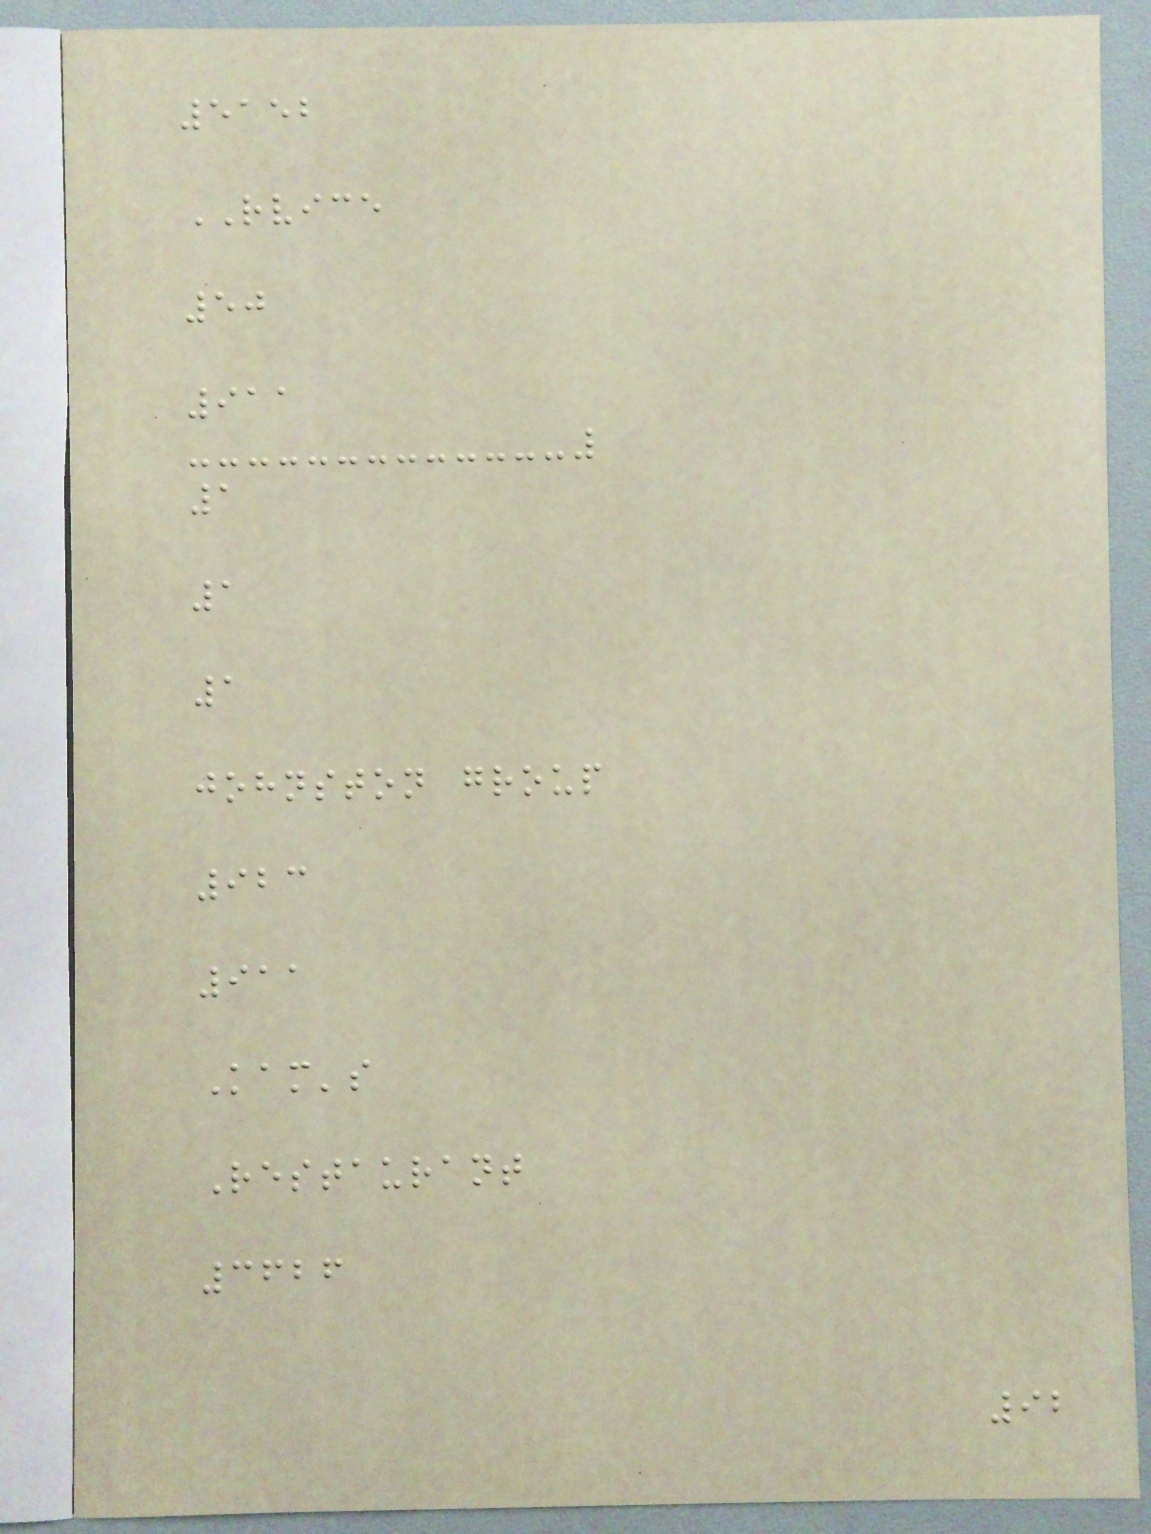5152
RVICE
50
911
1
1
1
johnston group
923
911
Kam's
Restaurant
3626
92
